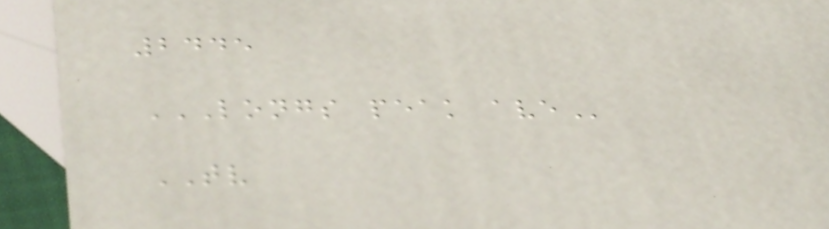2445
LONGS PEAK AVE
TV
